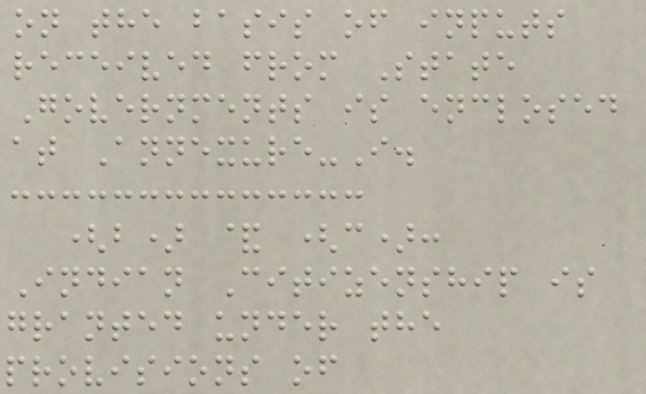on the basis of inputs
received from State
Governments is enclosed
at Annexure-I.
(b) & (c):
Indian Citizenship is
granted under the
provisions of
